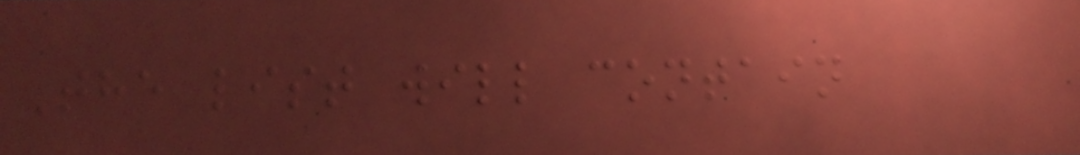The list will contain
